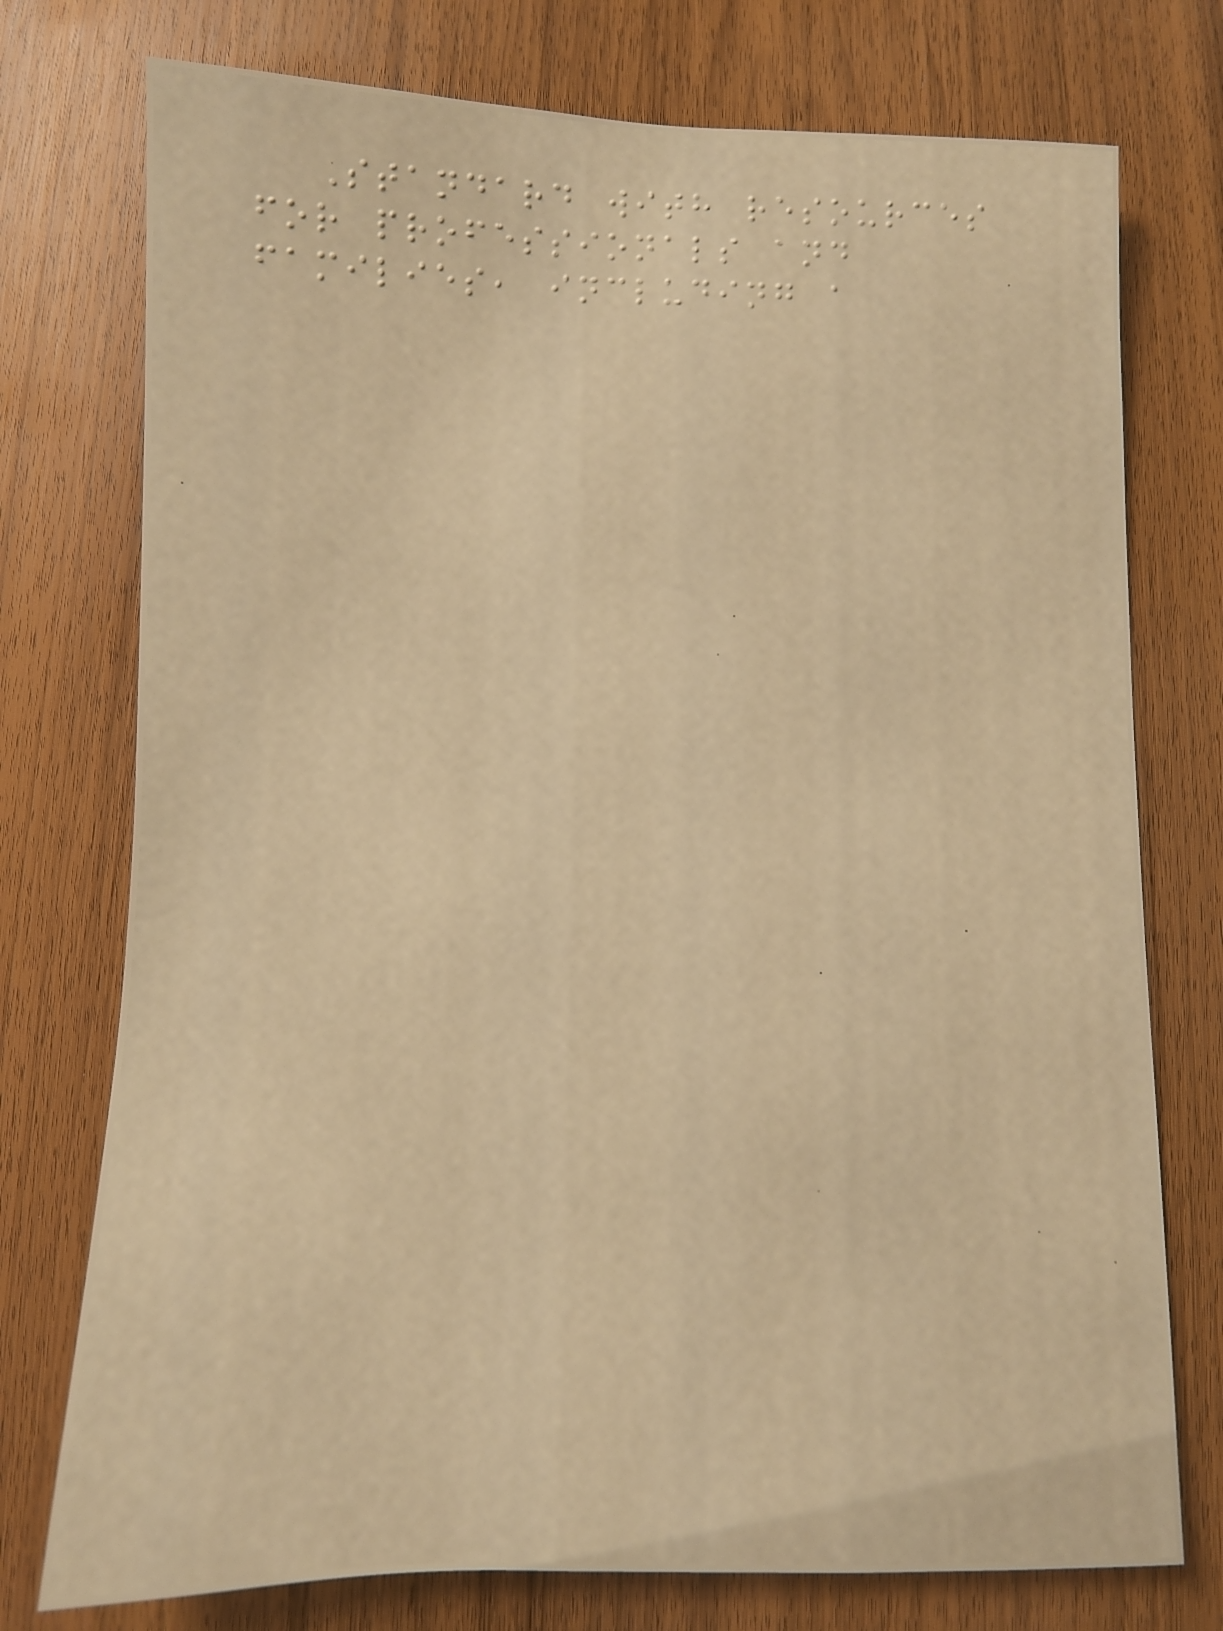Standard with resources
for professionals and
families, including a
